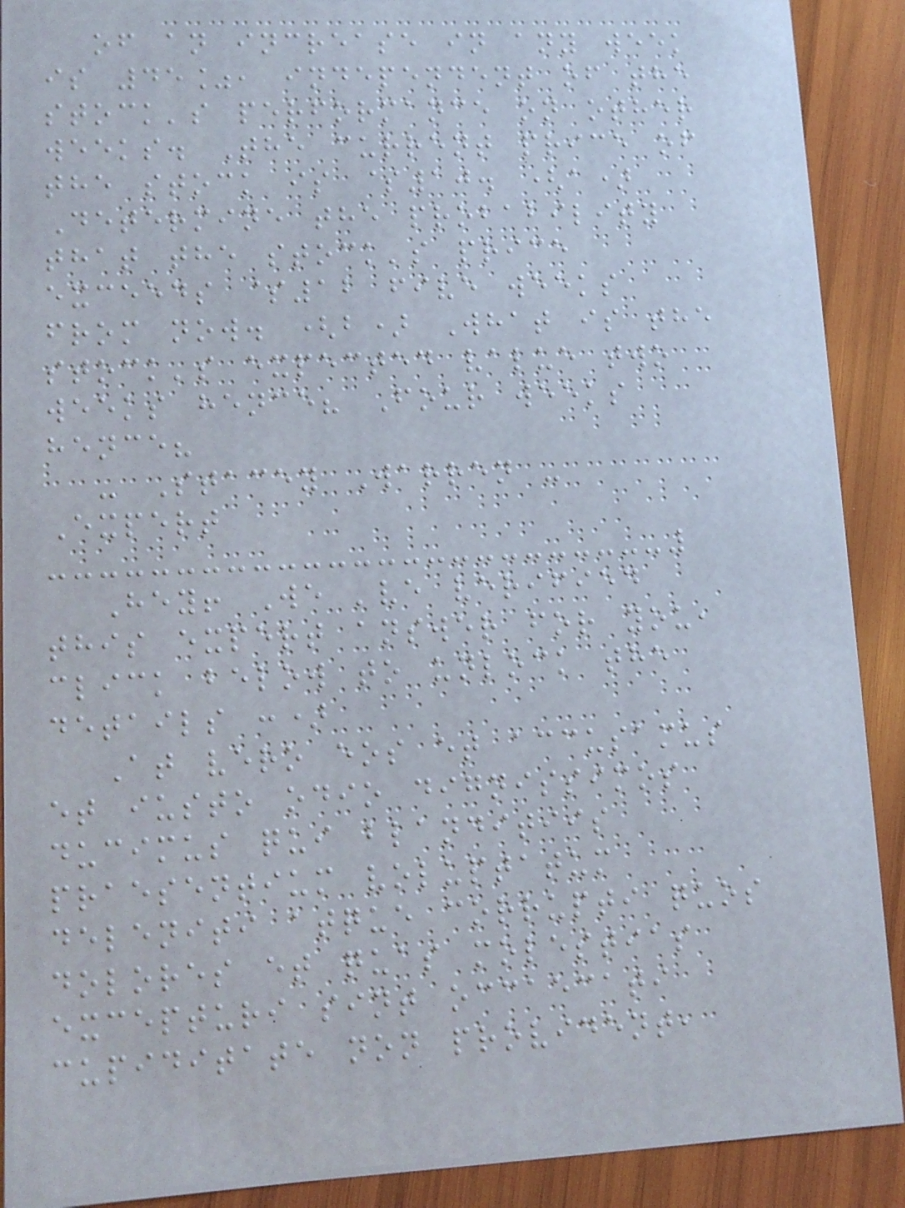of an increase in any week
is 45%, independent of the
stock's performance on other
weeks. The current price of
the stock is $10. (a)
Determine the probability
that the stock's price
exceeds $12 five weeks
from now. (b) What is the
stock's expected value two
weeks hence? Four weeks
hence?
- Stacey Warren -
Expert
Hey! We 've verified
this expert answer for you,
click below to unlock the
details :)
At vero eos et accusamus
et iusto odio dignissimos
ducimus qui blanditiis
praesentium voluptatum
deleniti atque corrupti quos
dolores et quas molestias
excepturi sint occaecati
cupiditate non provident,
